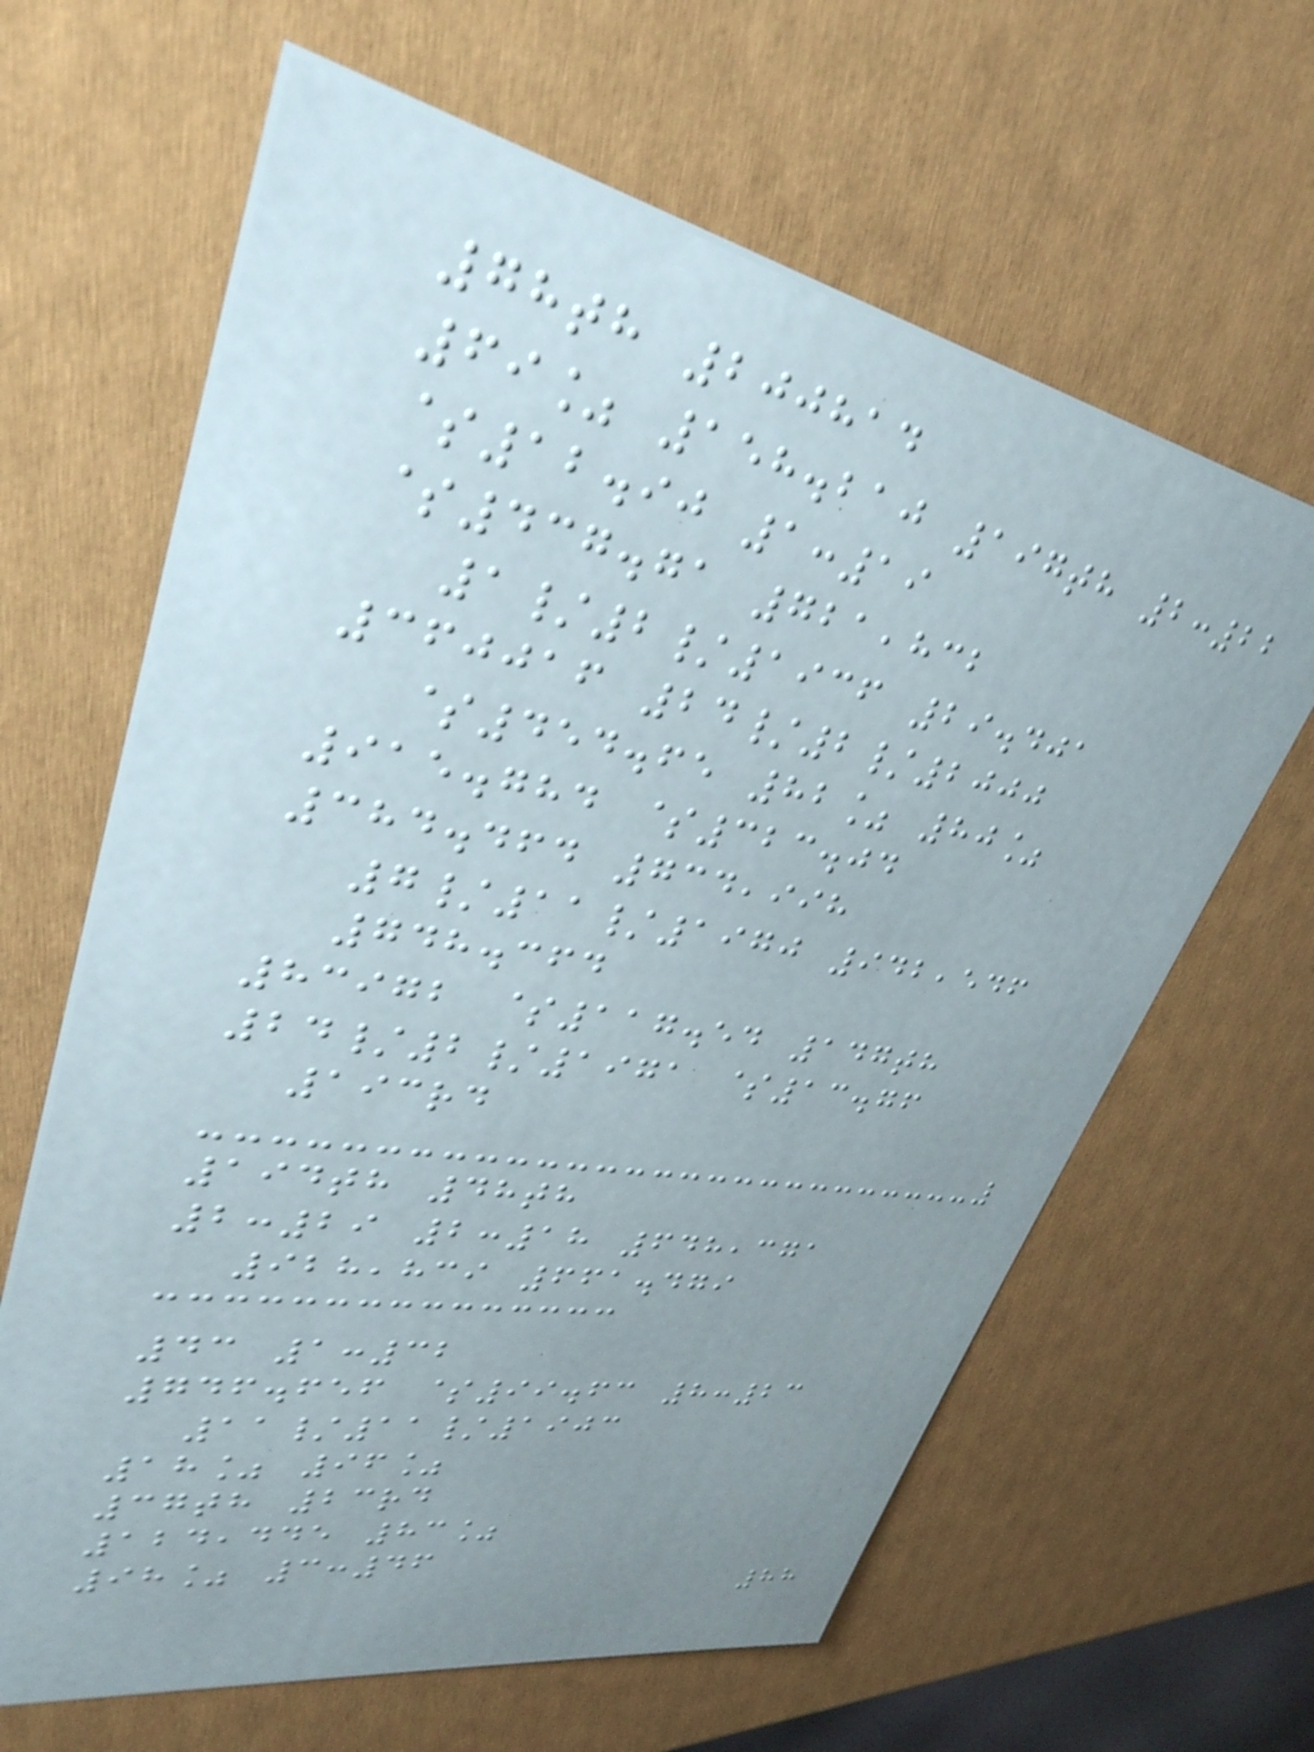78th 200814
69% 158.210 197th 2:22
$12.90 1:19
$437.71 721,832
1/2/1936 29.401
360016 24/2/2000
$454.65 82% 80%
915.784 $323.04
384.464 734,998
7/11/1970 942,546
748.364
83972 $117.54 147th
24/2/1971 $13.76
193rd
194th 48th
2:29 2:18 648,371
928,839 661.479
43 1:32
746.656 $99.63 8:23
11/11/1903
18% 96%
37th 23rd
124,445 83%
98% 3:46
88
